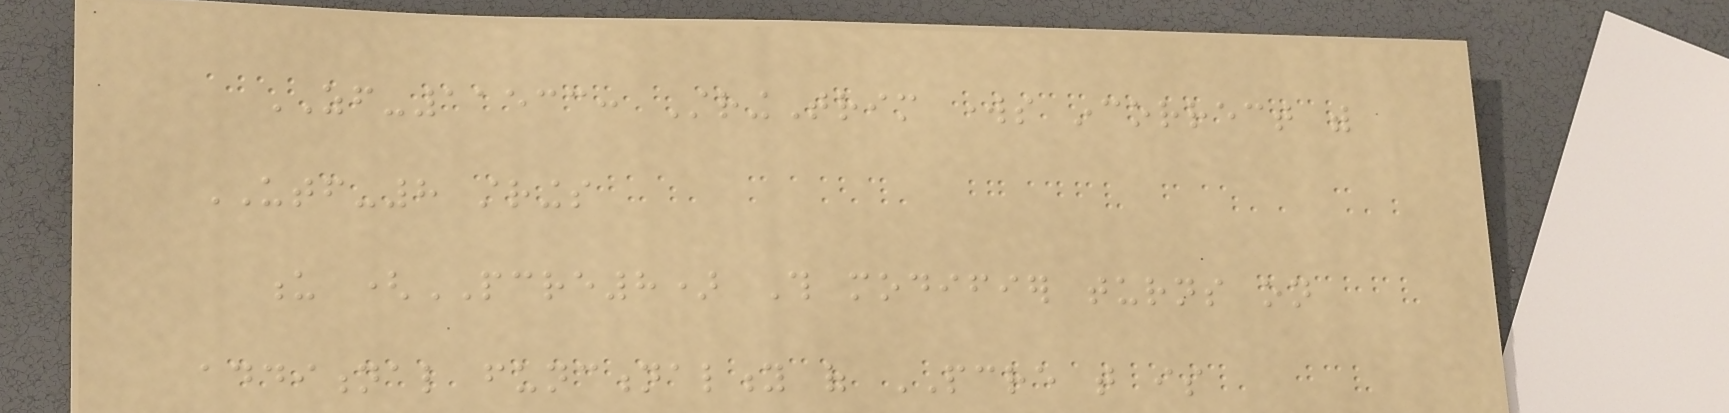ZF-11533: StringTrim works incorrect with
UTF-8 strings
u (PCRE8) This modifier turns on
additional functionality of PCRE that is
